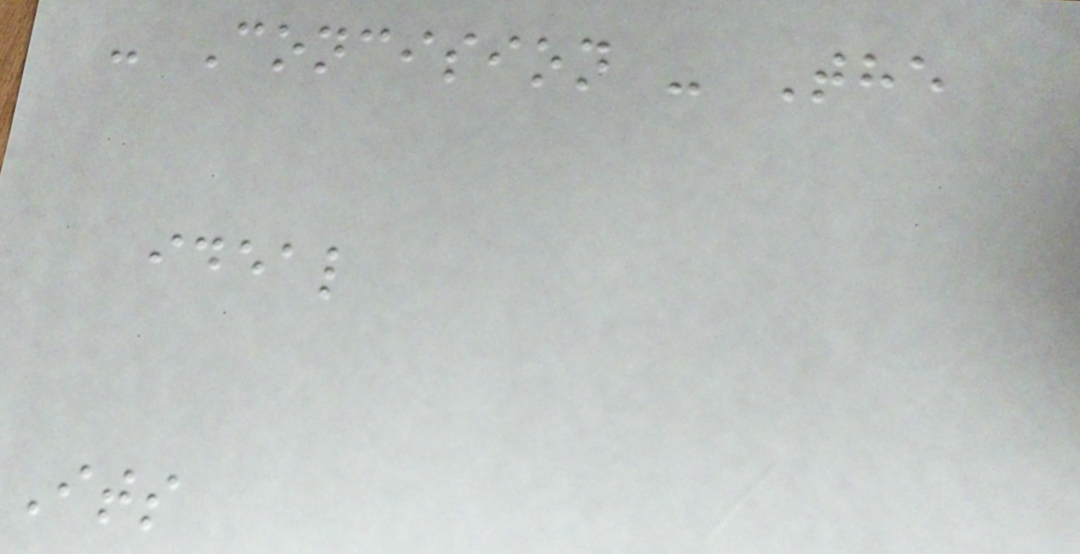- Concision - The
ideal
Its
